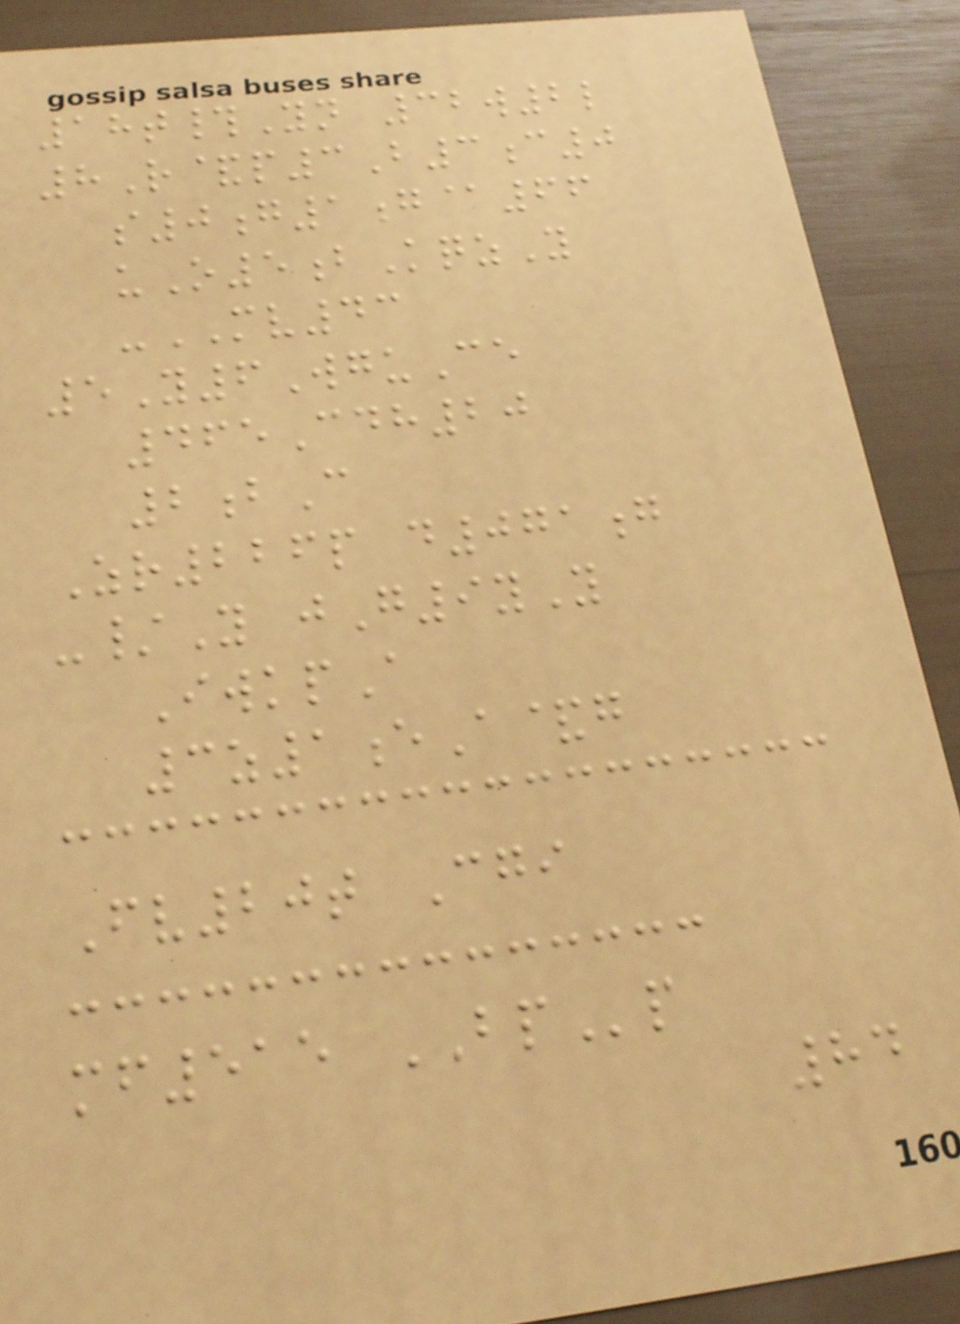18t#Yn 32w2l
8R&p3B3c0
s0g1g@66
uO5bKqzY
-MV43
5Y6WguCe
465Cdh20
2bC
Zr226p d071g
-/Y jG9yY
IwkpA
3z1eA&g
Fv20t Cgi
mf515 BPp
84
